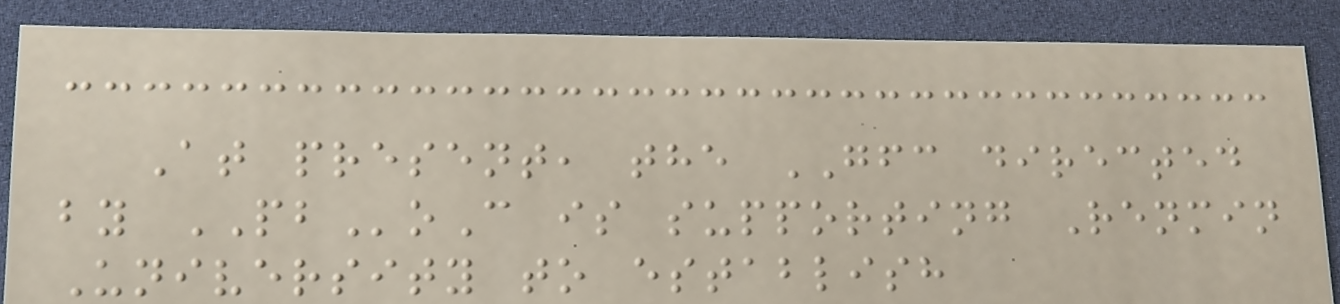At present, the GFC directed
by PBoC is supporting Renmin
University to establish
